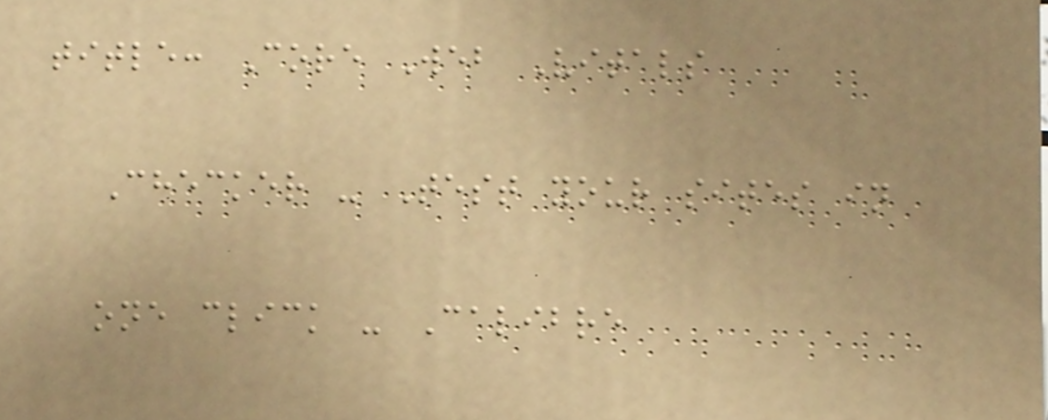title: Core Web Vitals
Checker - Test your sites in
one click - Calibre
